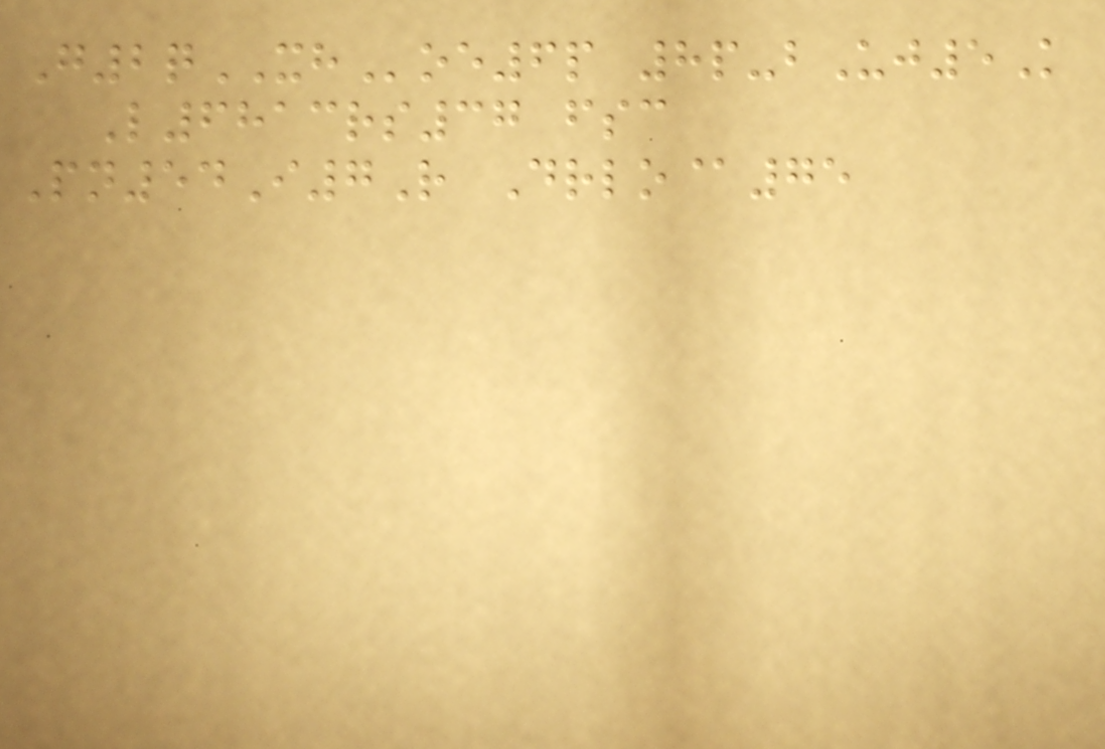G2qXHoe6p 8p-bUj5K
L6813rs37 fsc
Pn54I7R Drlo@75
